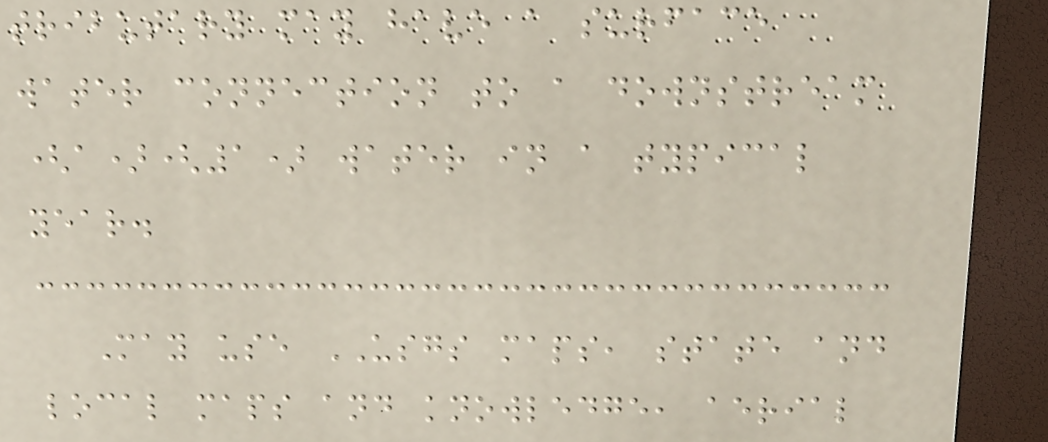tributary may have a surface
water connection to a downstream
(a)(1) water in a typical
year.
May use USGS maps, state and
local maps and knowledge, aerial
